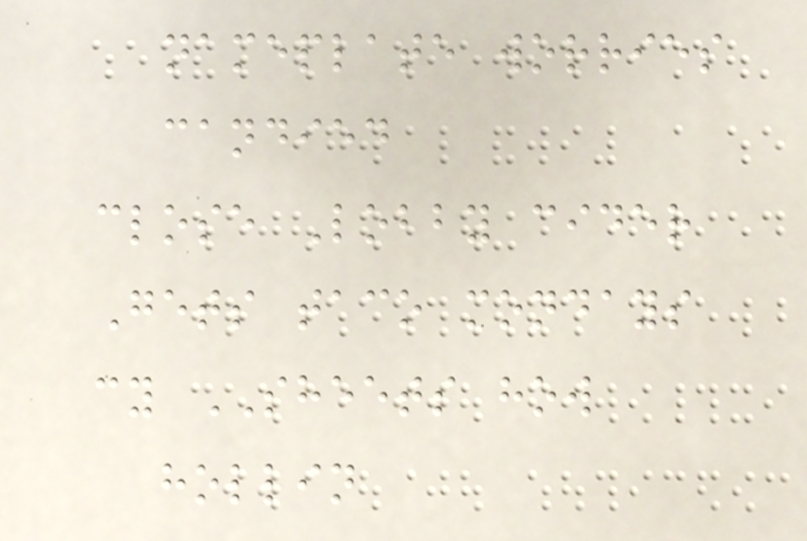nameplate worries
candied
close Lobby cider
Gets taco mondays
cy SHEETS how
hollin
